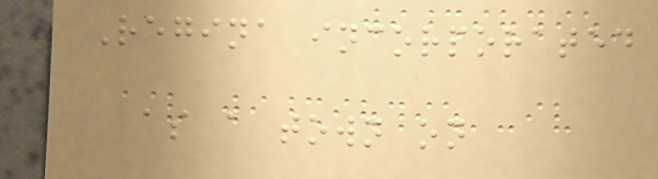Regina incorporated
as a town on
